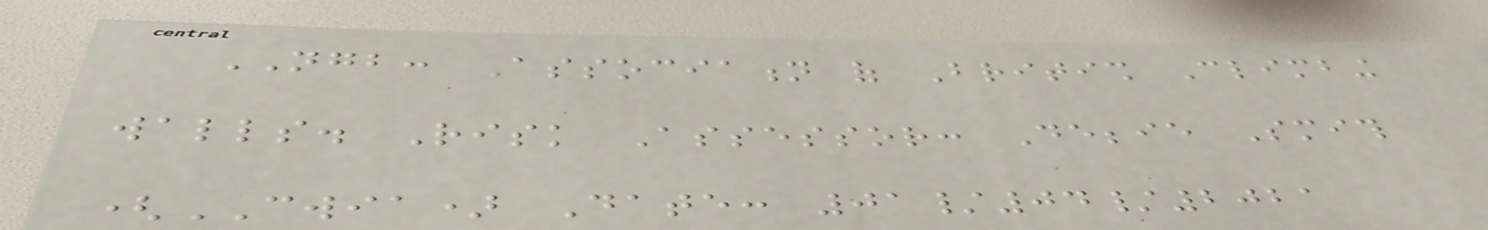NGB: Association of British Climbing
walls. Risk Assessor: Debbie Smith
(CWIA) Date: 01/04/2021
